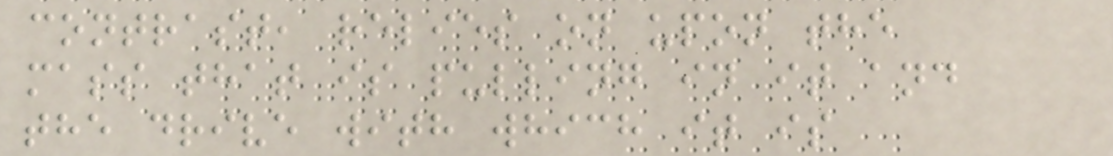contrast, relies on upon the
mass that is pulling in it and
the drive with which it is
